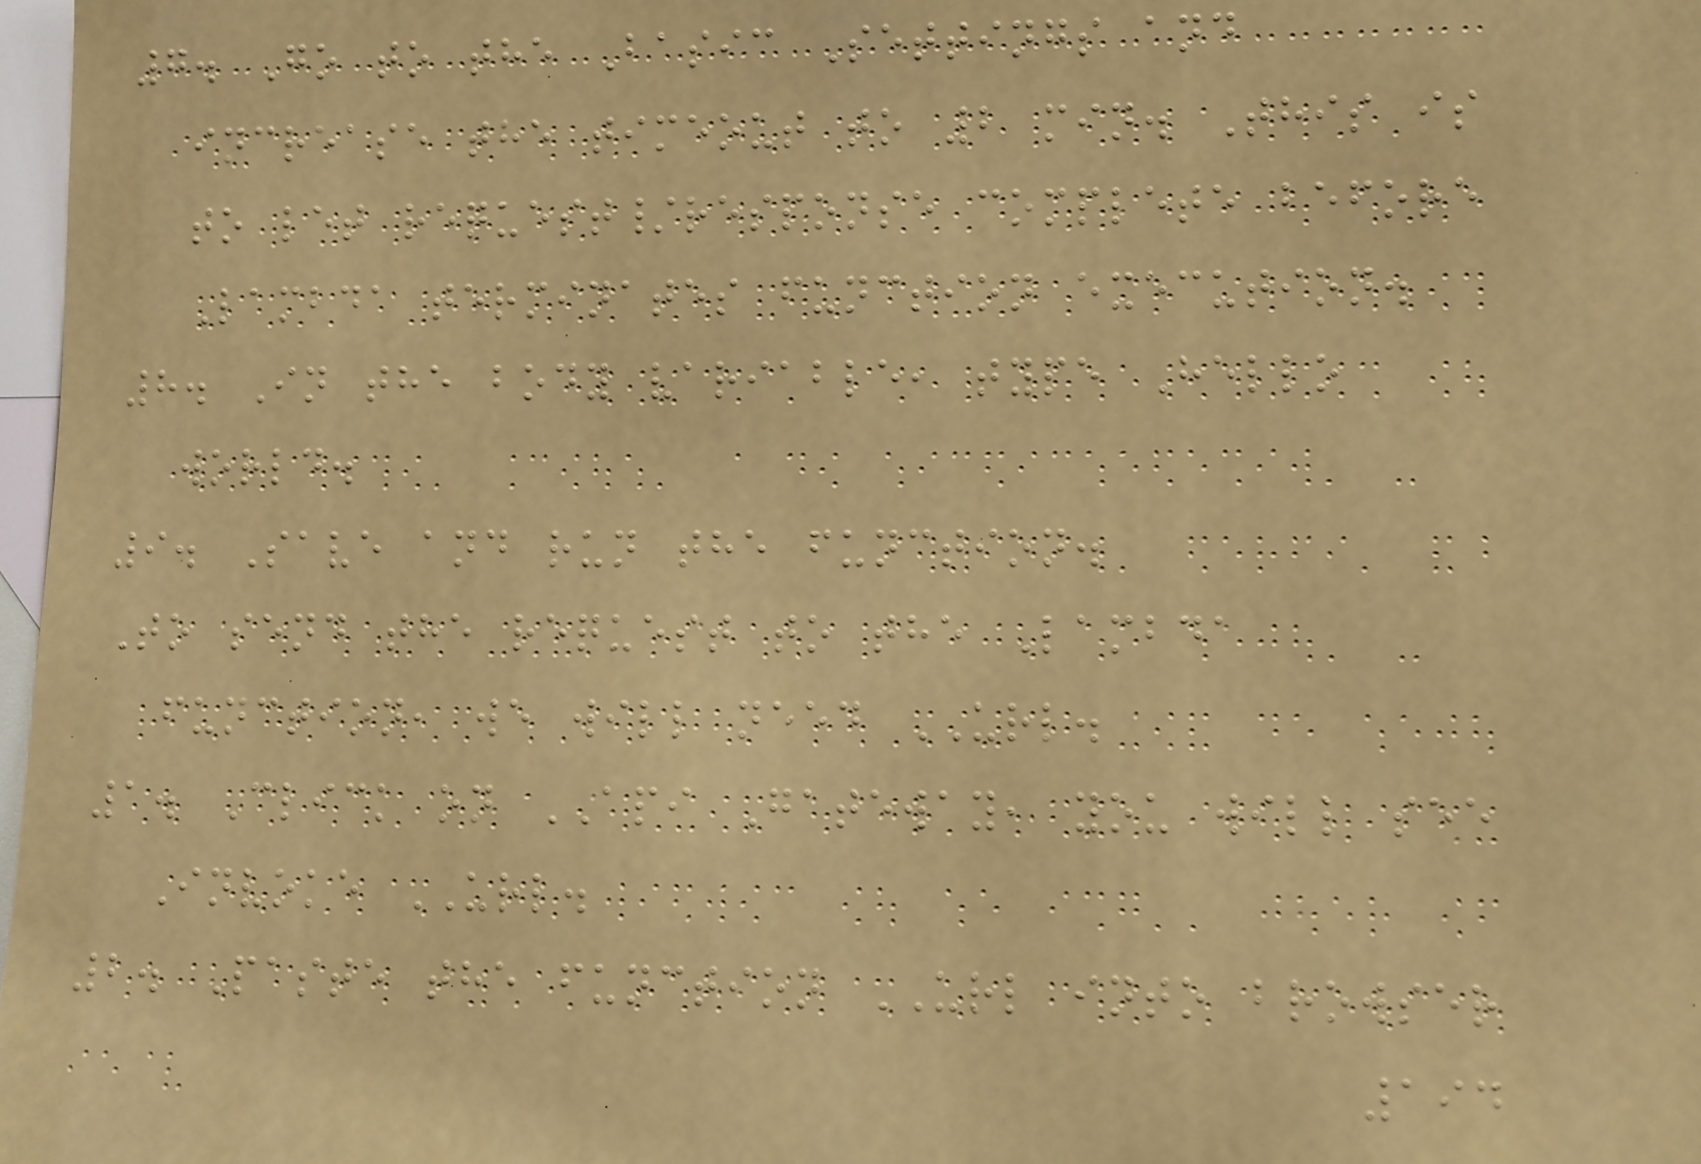7. Go to the Basic Settings and
increase the timeout to 2 min. This is
to let request/response complete before
Lambda terminates function execution.
8. In the body variable, type Hello
world.
9. Save and run the function.
To send the request to the Lambda
function, we will need URL.
1. Click on API Gateway, you will see
Invoke URL.
2. Paste the function URL into browser
194
